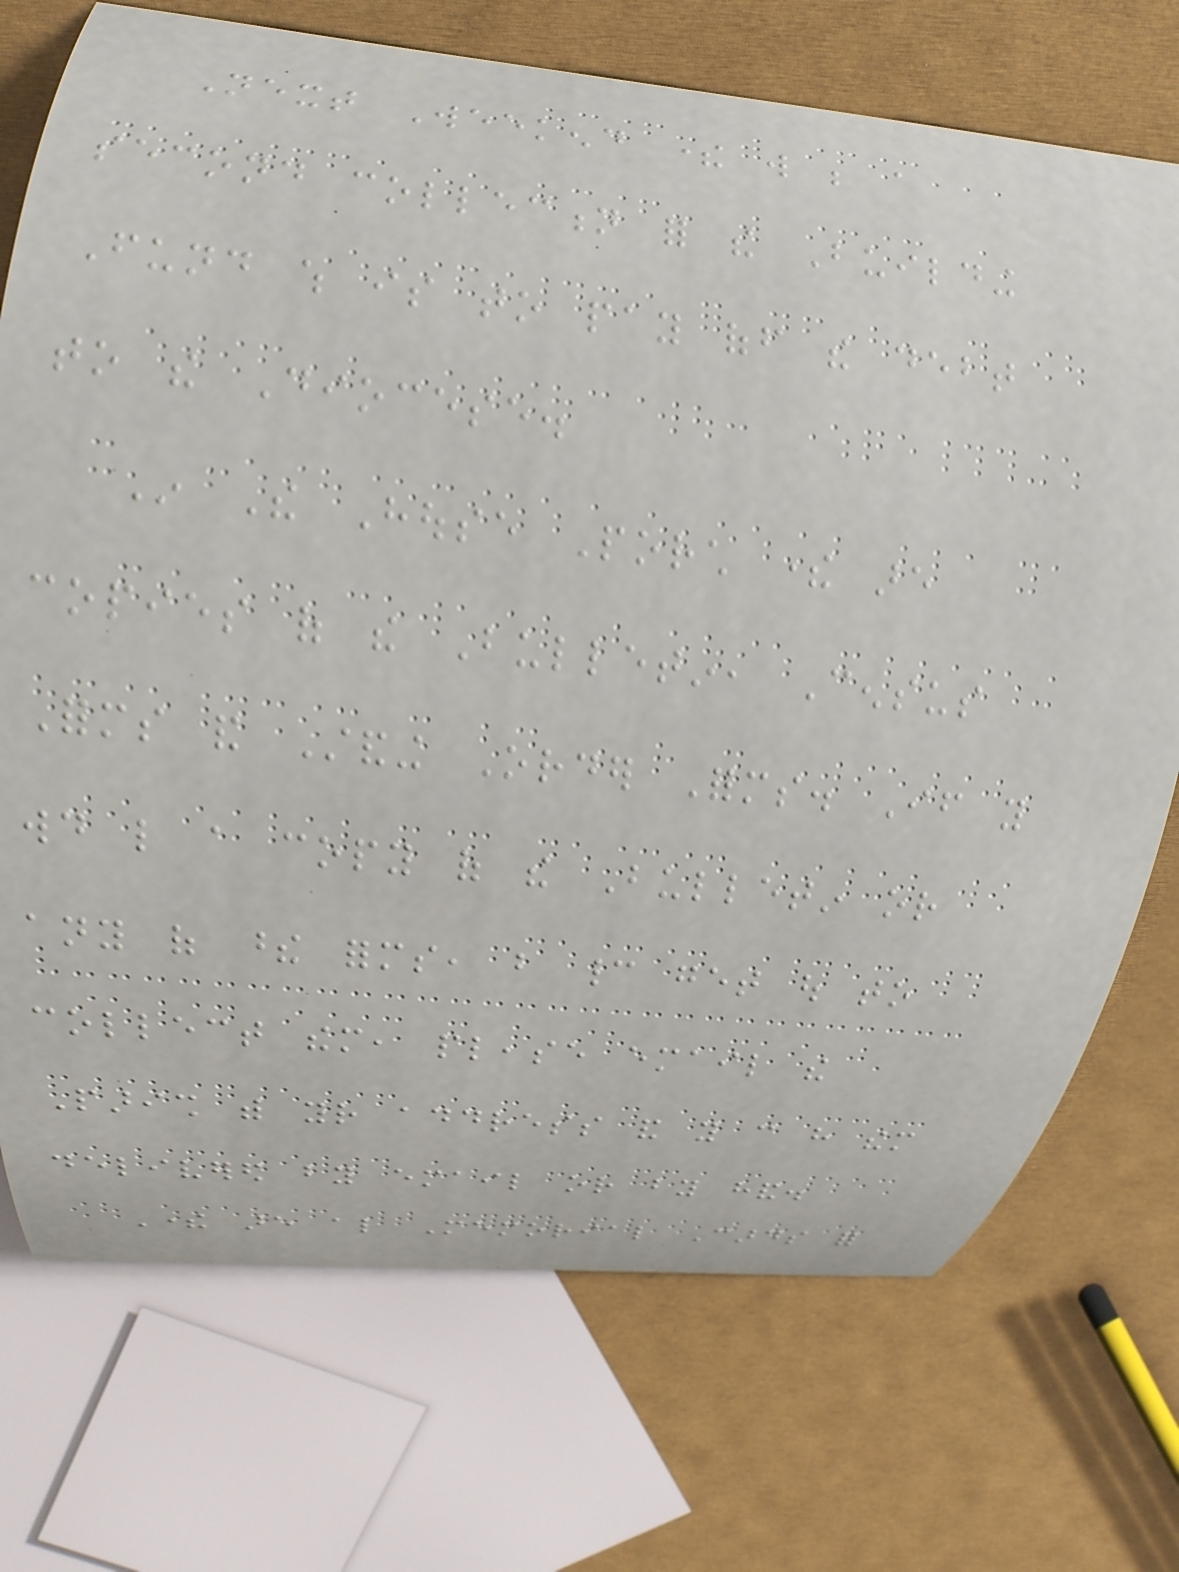Next Weekend there will be a
second collection for the Building
Fund which is to pay off the debt
to the Diocese.
In The House Porch there are
copies of the Bulletin, Census
Forms and Standing Order Forms. If you
would like a copy of the Bulletin or
any of these forms, but cannot get out to
collect them, please email the
Parish with your address and you can have them
delivered by email or by hand.
There are also Memorial Cards for
